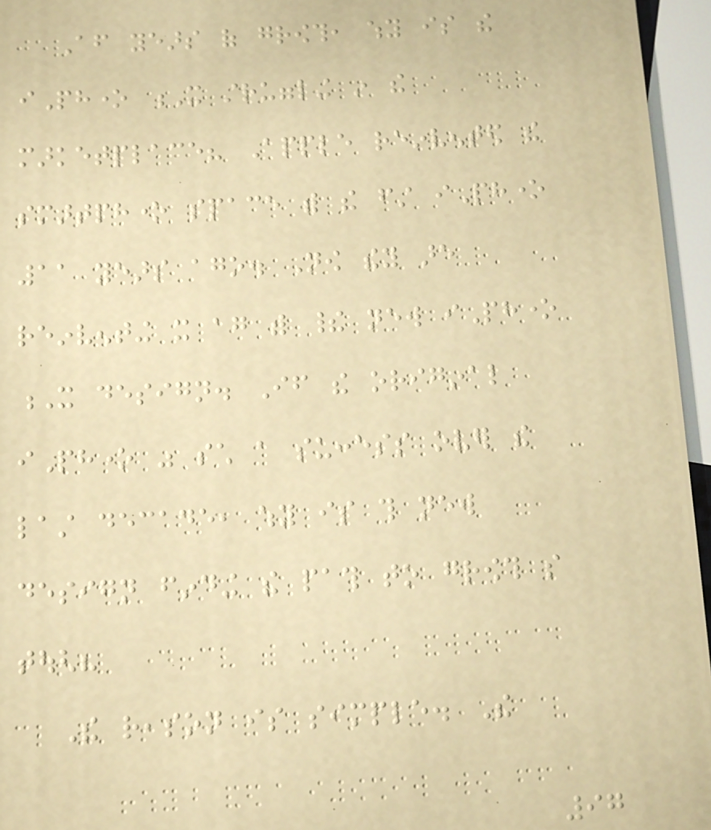After years of growth, why is the
iPhone X struggling in the
marketplace? Apple reinvented the
smartphone space with the first iPhone
11 years ago. Now they are
reinventing it again with their new iPhone
X design. If the original
iPhone was such a success over the
last decade, why is this new
design finding the path to growth so
tough?
The reason is simple. The
97
